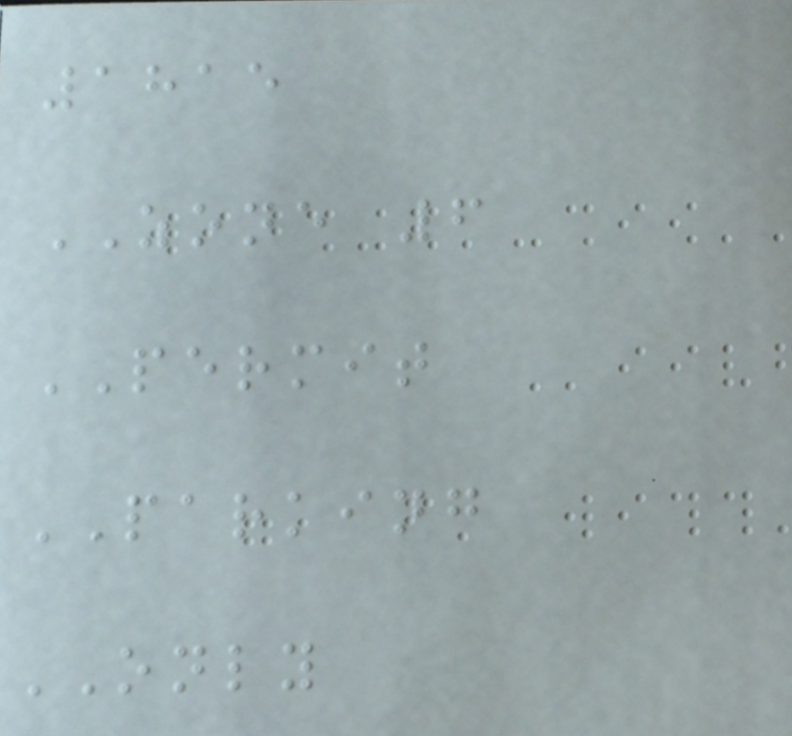1815
ZONE 6
PERMIT
PARKING
ONLY
